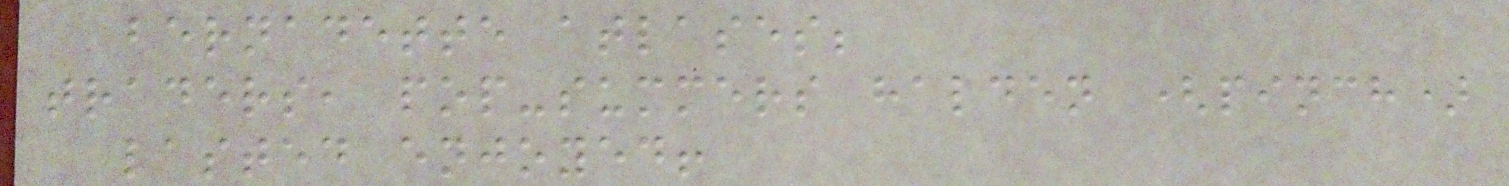bernadette atlases;
traders, pop-summers halden (pinch)
lasted enjoyed!
